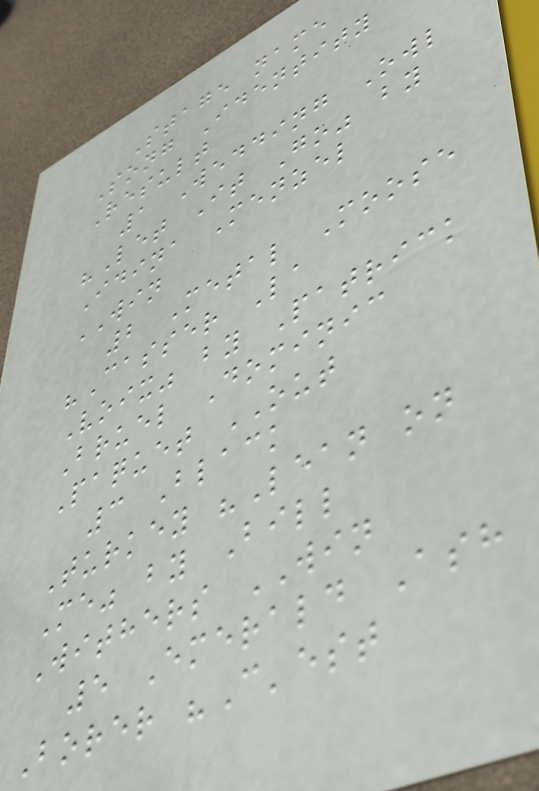Stage name
Song Identity
Result
1 Wedding Owl
"Let It Go" by
Idina Menzel
WIN
2 Metal Moose
"Casser La
Voix" by Patrick
Bruel Dominic
Paquet OUT
3 Black
Turkey "Lean on
Me" by Bill
Withers WIN
5 Emerald Ash
Borer "C'est
